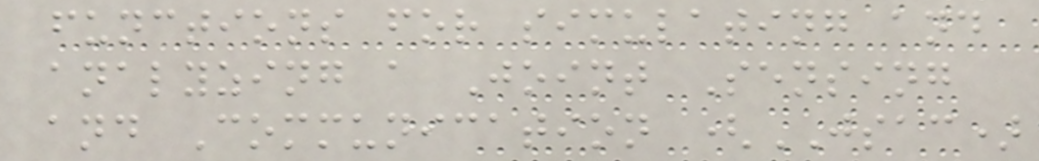functions for simulating and
analyzing a Joint Sensing
and Communication (JSAC)
